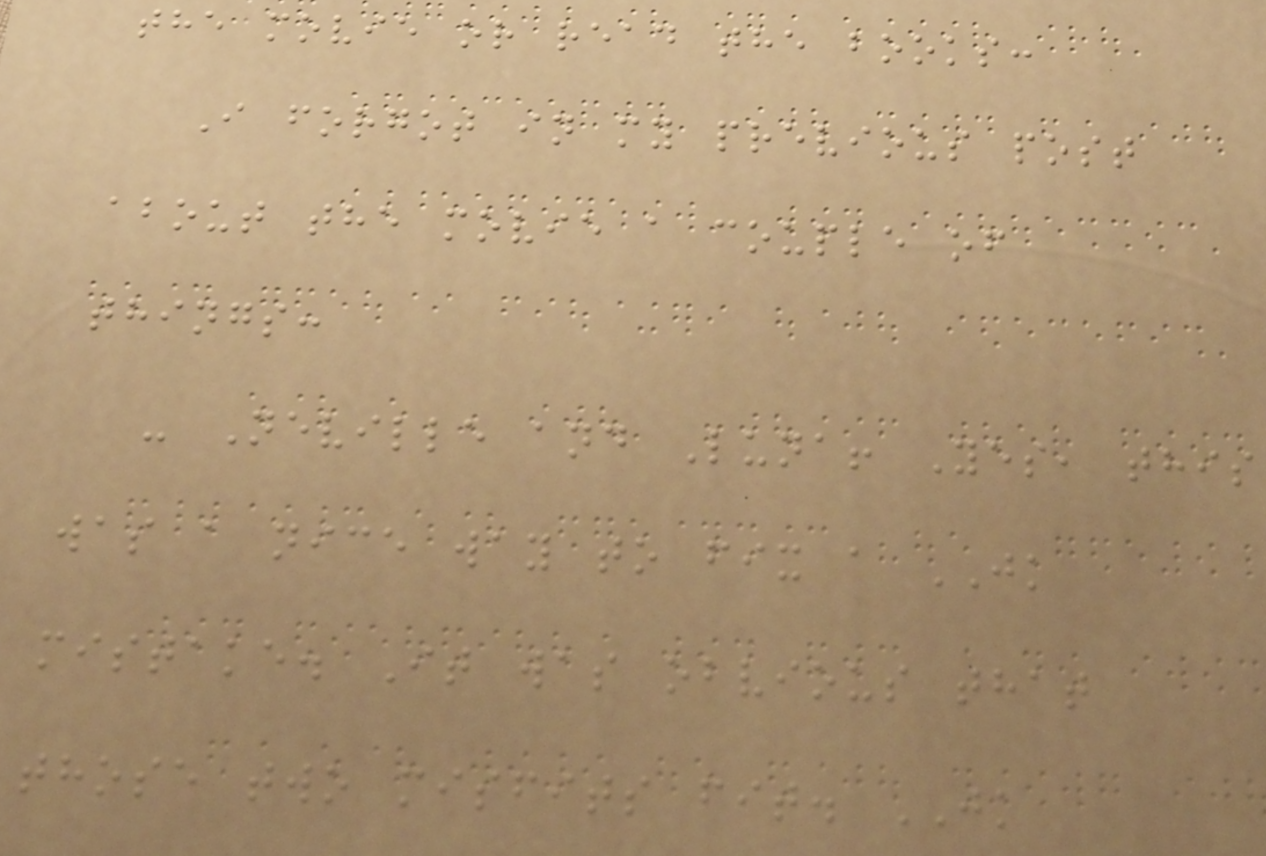the movie or read the books:
I forgot in my previous post
about the movie a couple of
things:
- Neville and Luna! Yes, this
was a nice way to fix a JK
mistake. It was obvious that
those two misfits fit. JK
